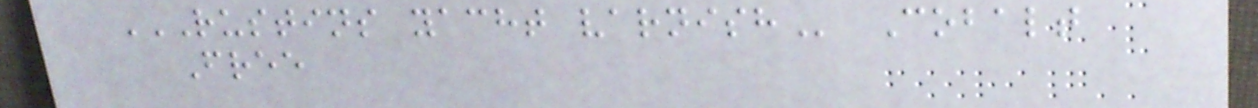RUSTINS YACHT VARNISH Cobalt
Free
